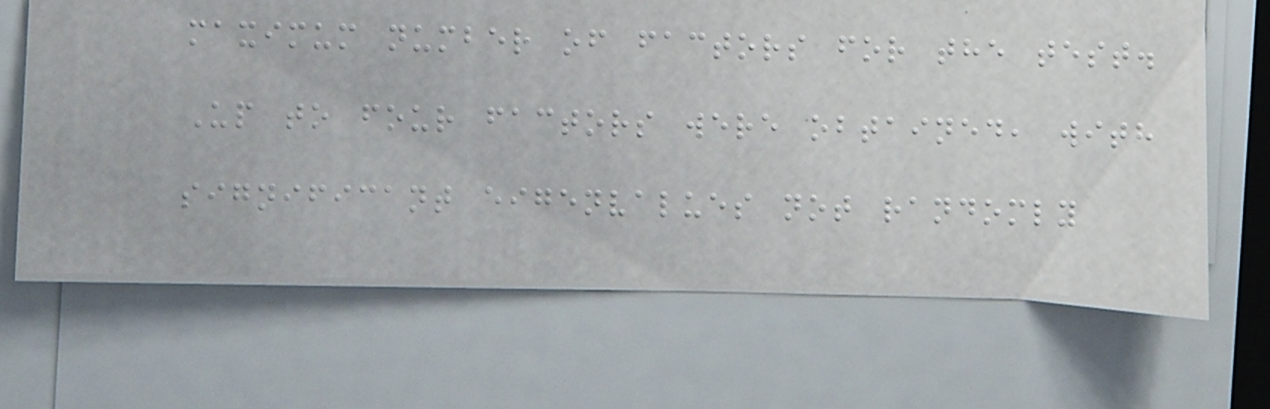maximum number of factors for the test.
Up to four factors were obtained, with
significant eigenvalues not randomly
